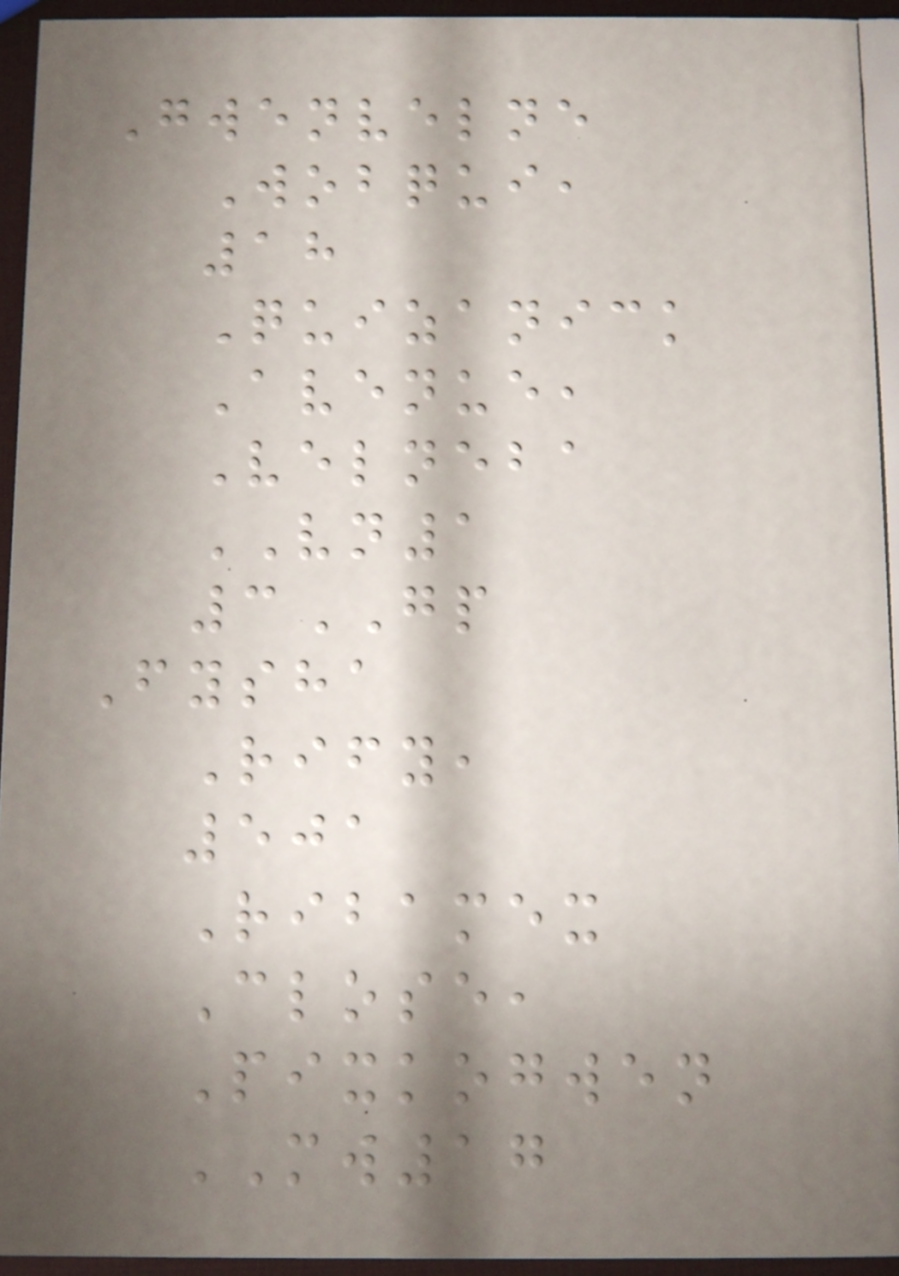Gwenvelne
Wobqui,
18
Quizanick
Avenue,
Velneba
VN1
3GP
Fysha
Rify,
501
Ribamex
Close,
Pixkogwen
MW17
